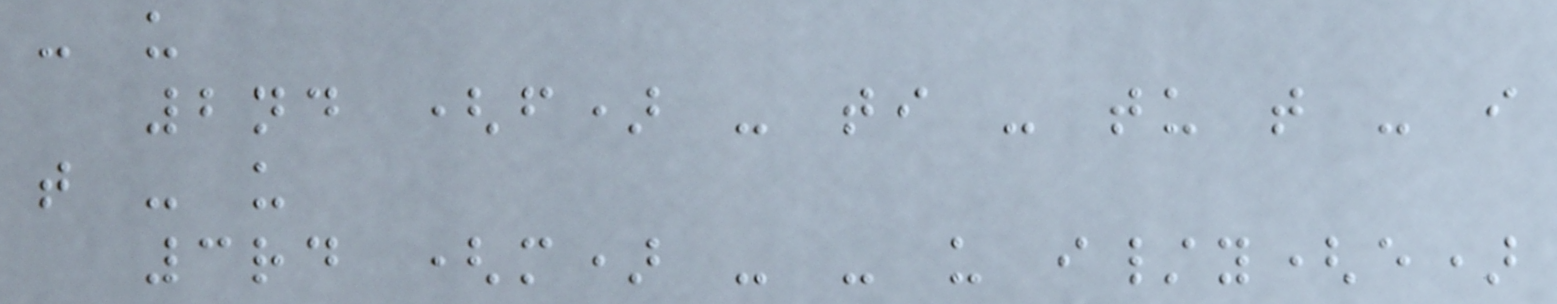- u
2nd (f) - ti - tu t - i
t - u
3rd (m) - - u i/y(e)
